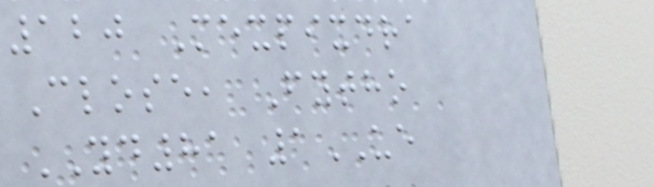120 Mexpixdra
Close, Fytho
YD81 1UE
